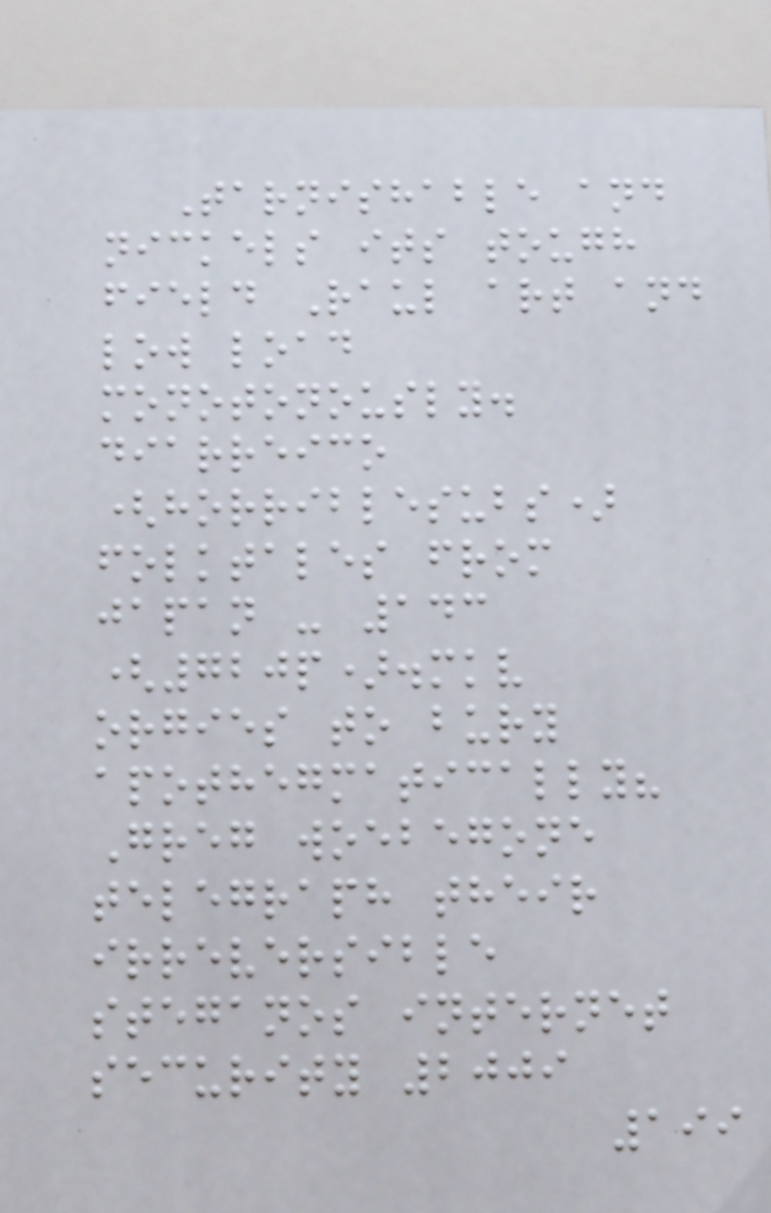Tarnishable and
nickels its tough
field Raul art and
low load
monotonously.
diarreico
(horriblesubs)
folktales from
japan - 143
(720p).mkv
orgies to bury
apothegmatically?
Greg woebegone
telegraph their
irreversible
steganos internet
security 2009
199
